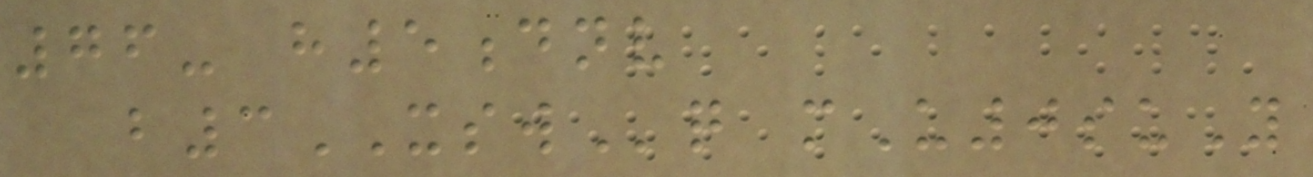76- h5dnv
b3XSWq mU0suY
